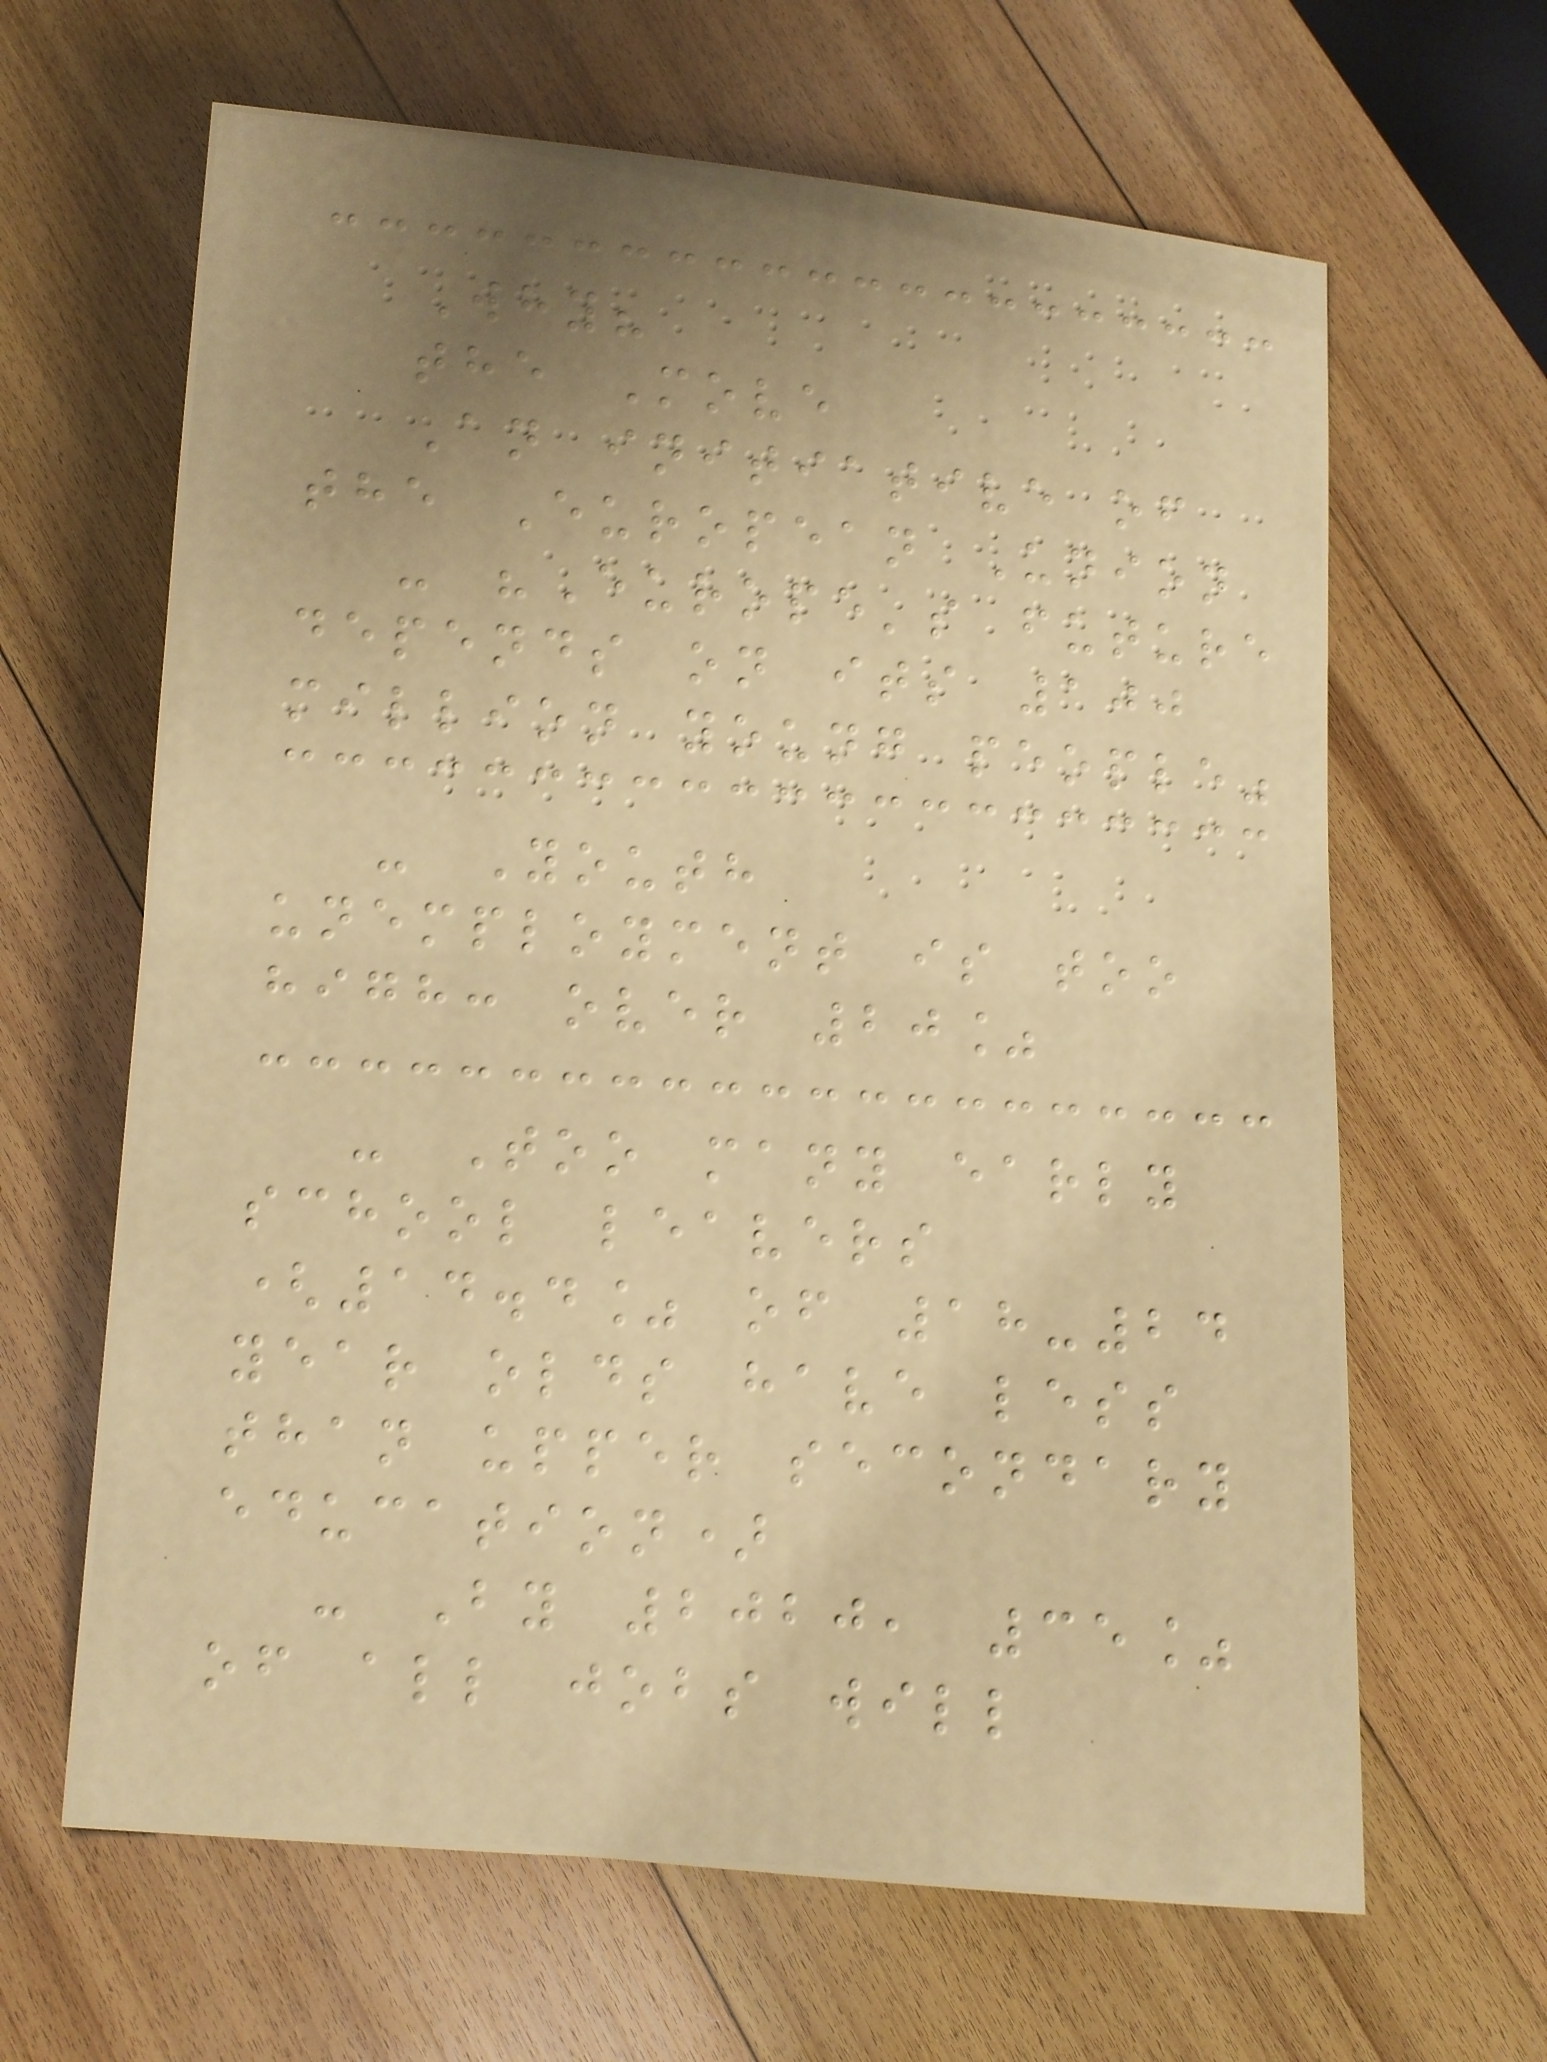Why?
the Move
An initiative of
the European Union
- "Europe's future
depends on its 100
million young people"
- Youth
unemployment is too
high: over 20%
- Too many early
school leavers
(14.4% of 18-24
year olds have less
than upper secondary
education)
- By 2020, 35%
of all jobs will
